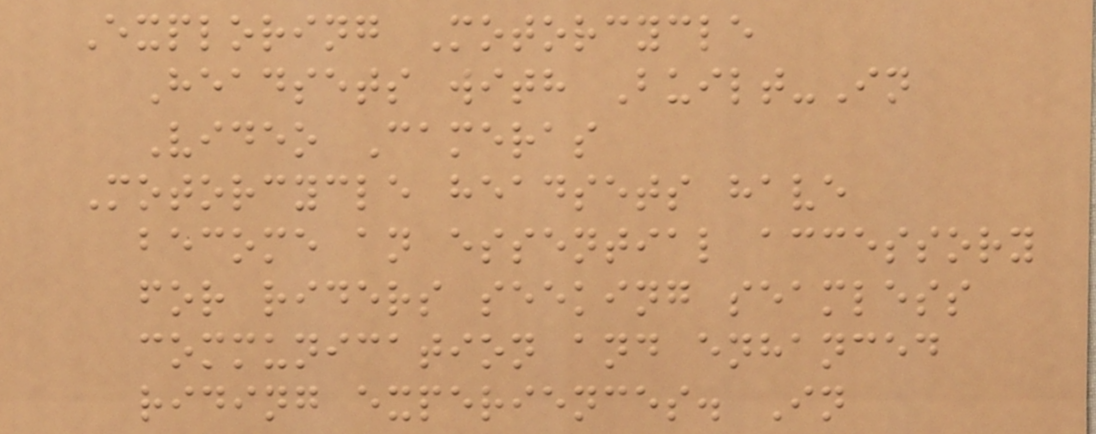Exploring Motorcycle
Headsets with Built-In
Video Cameras
Motorcycle headsets have
become an essential accessory
for riders seeking seamless
communication and enhanced
riding experiences. In
